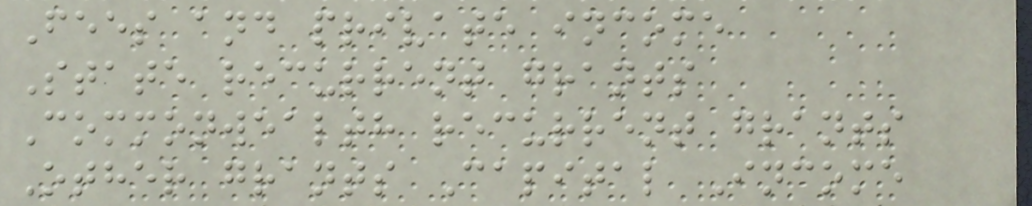Fees and private income
State recurrent grants
Commonwealth recurrent grants
Other grants Capital Income
